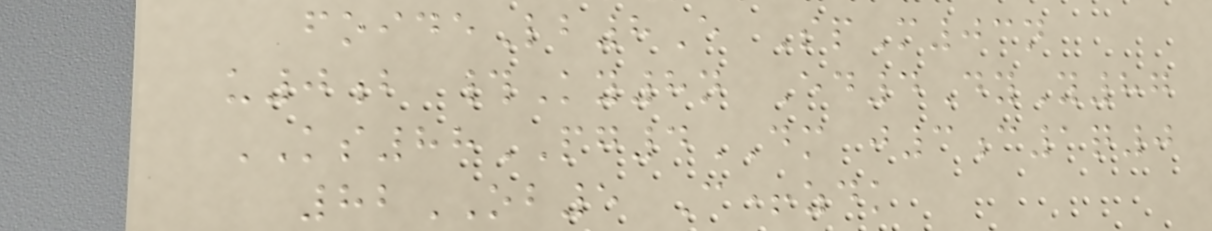foideLb8E SpM03n
u0b #Ky8n Ed4DyY87
KS88PG4DM j3c1q0
82OB5 C+zdk
